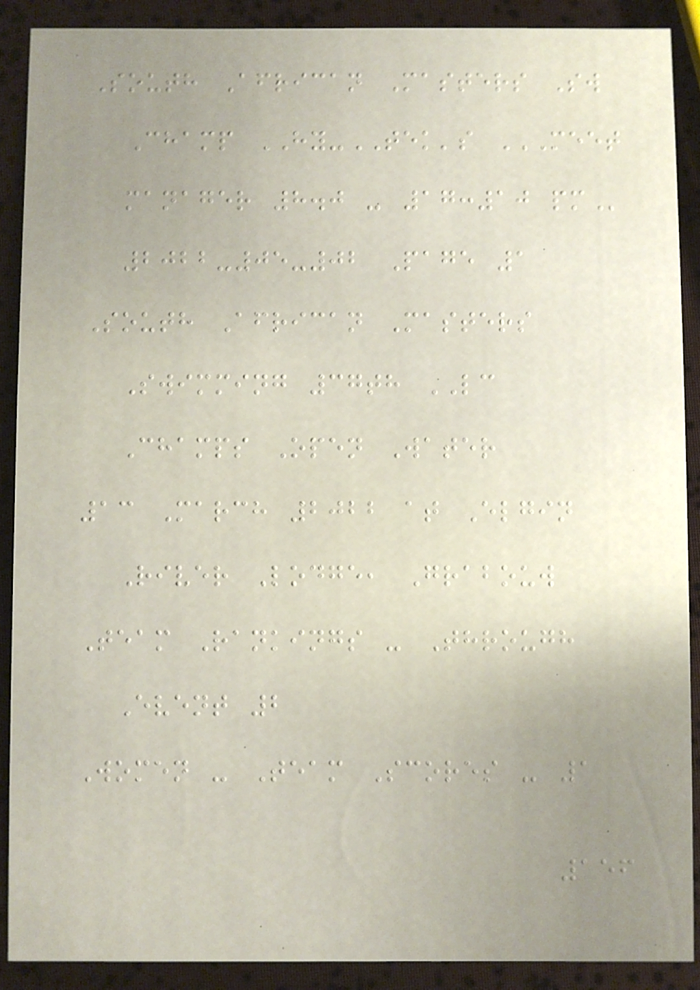South African Masters Sw
Champ HY-TEK's MEET
MANAGER 8.0 - 17:10 PM
2022-05-02 Page 1
South African Masters
Swimming 37th LC
Champs Open Water
13 March 2022 at Elgin
River Lodge, Grabouw
Team Rankings - Through
Event 2
Women - Team Scores - 1
156
